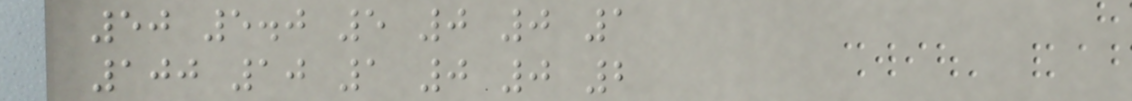50 5.0 5 0 0 1
100 10 1 0 0 2
